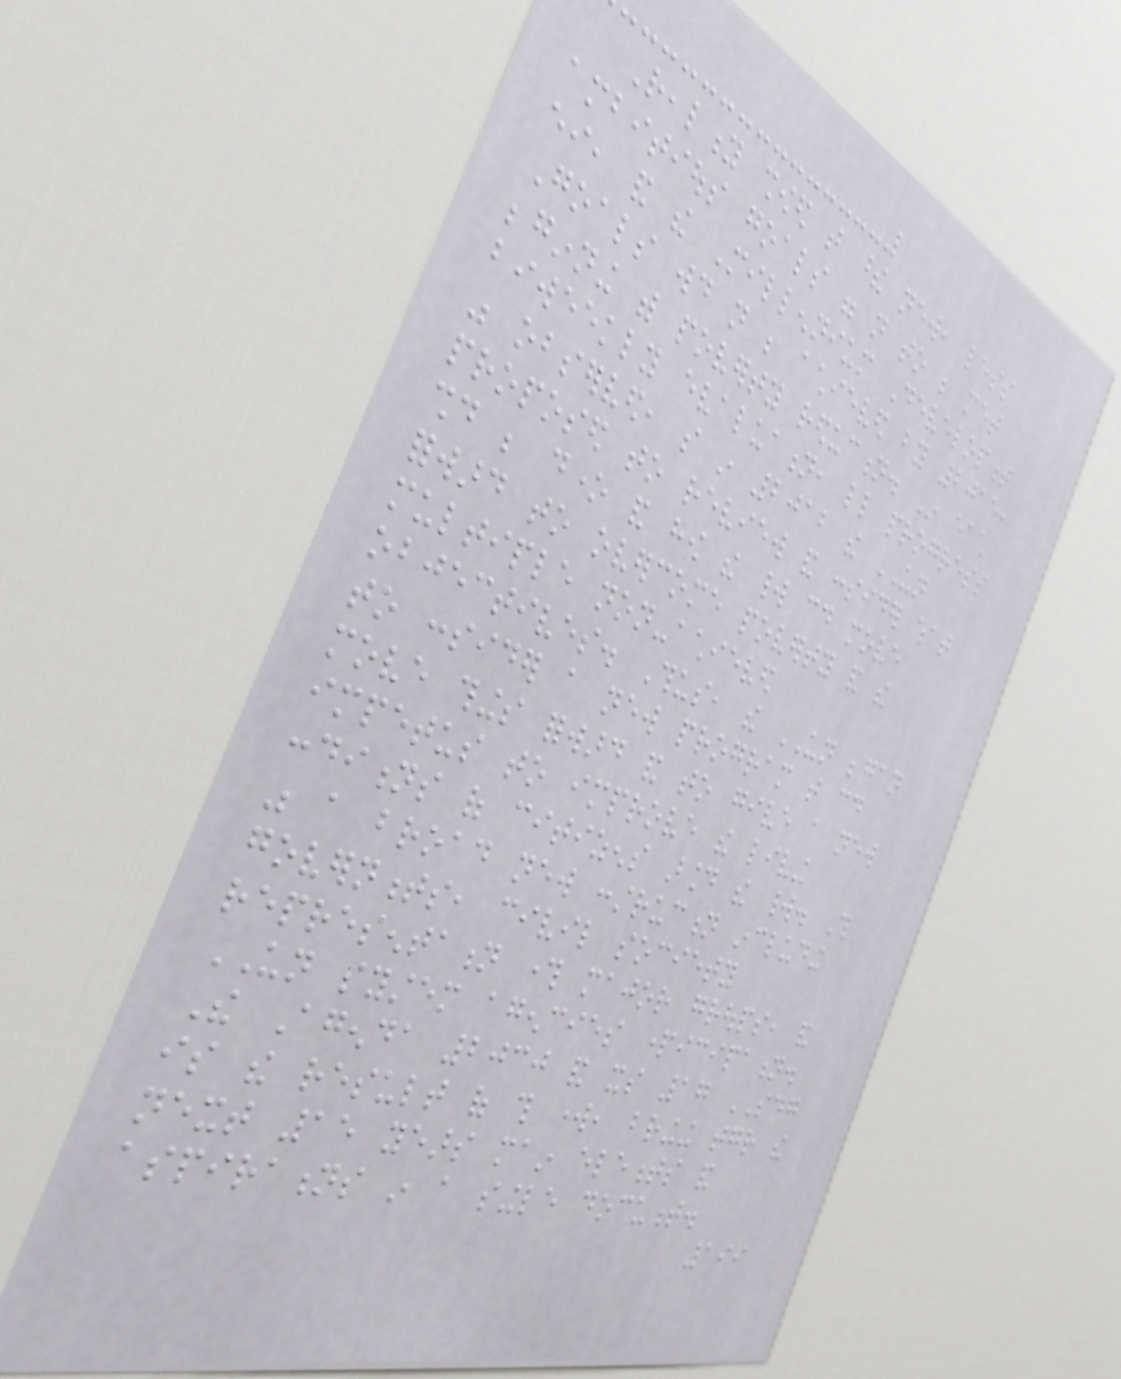Reality showed that these new, less
ambitious goals were not to be met
either, and the Millennium Development
Goals would not be achieved by 2015,
beginning with poverty reduction. In each
biweekly evaluation, little progress
was observed, so in 2012 the UN
proposed to review and consider what
should be done and how the world could move
forward to overcome poverty and the
multiple non-achieved
objectives. Thus, the UN began
to consider a new program that could
move things forward and to give a new
impetus to improve the living
conditions of citizens around the world. This
was a broad new construction including
governments, civil society
representation through major groups, and
UN system agencies participation.
The Agenda 2030 and its 17 SDG
is the result of this work, bringing together the
next 15 years main elements and
aspirations in a single document.
199
